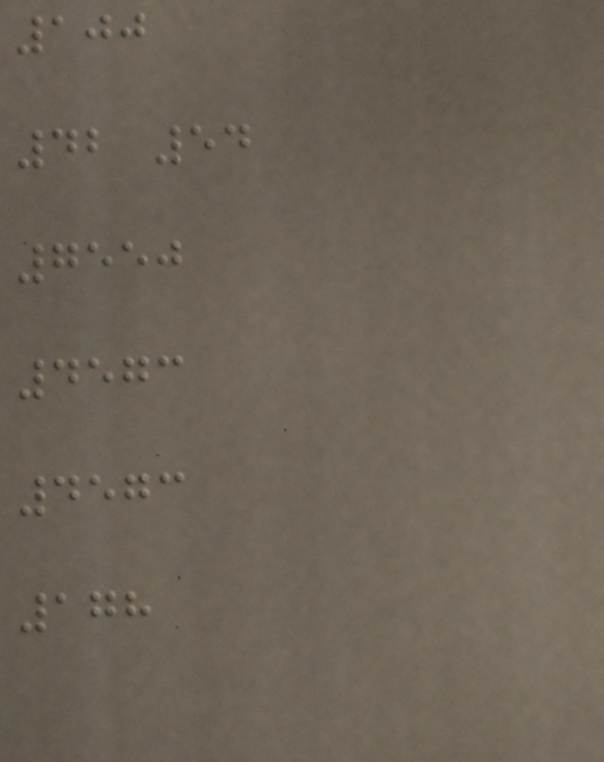100
42 54
7550
4573
4573
178
